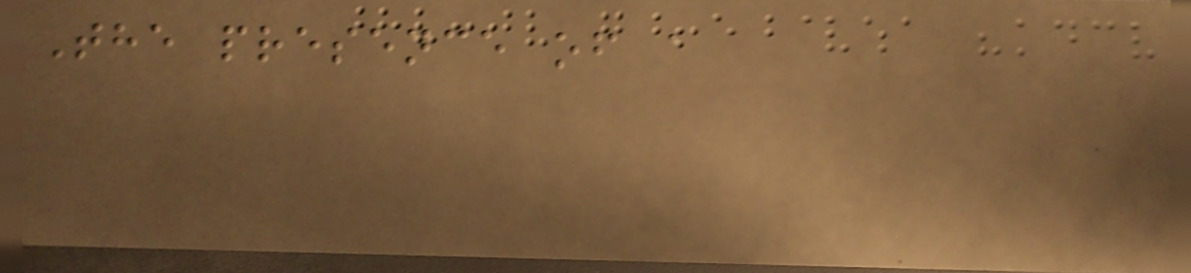The presence of a
